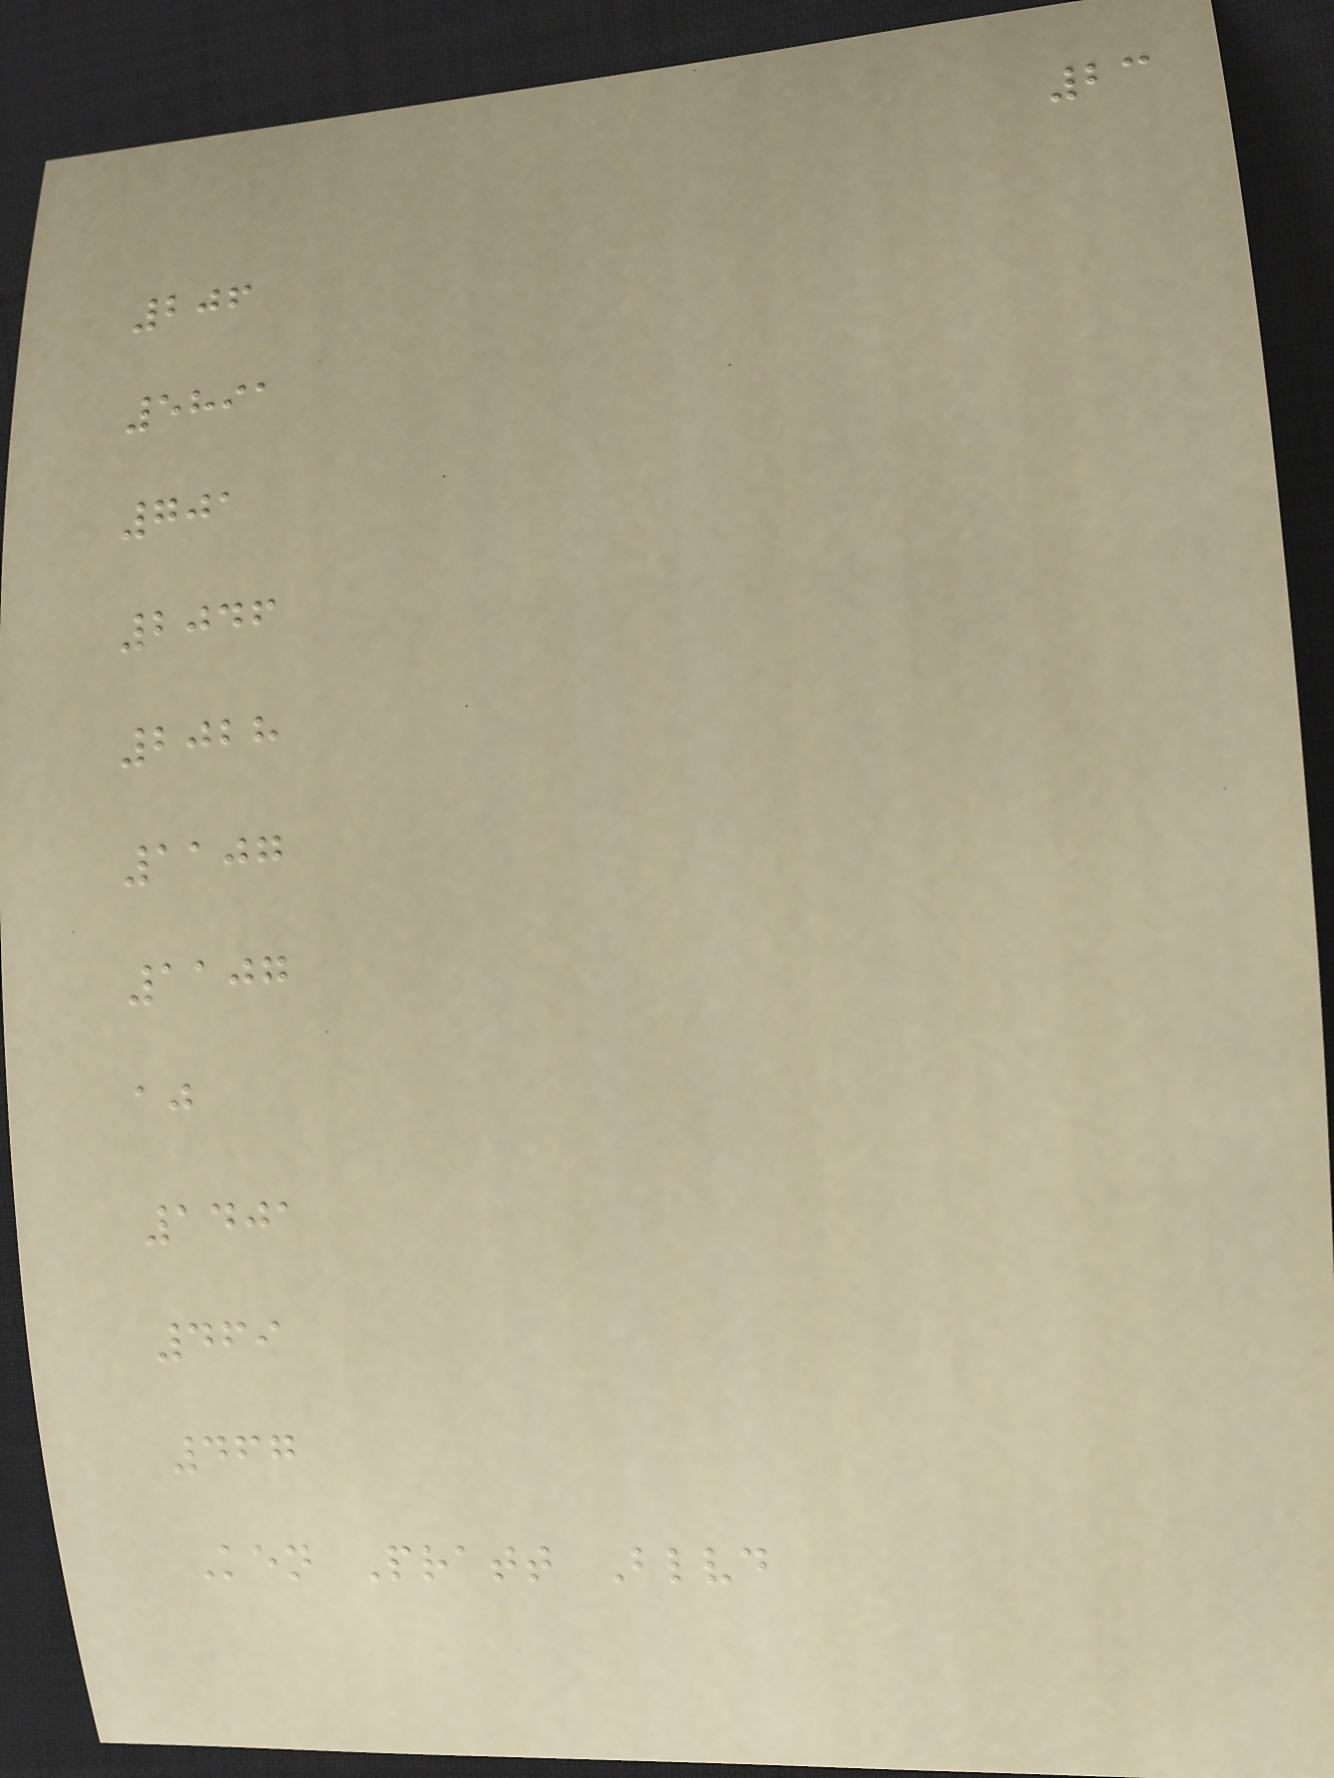23
206
5891
701
2046
2028
1107
1107
aj
1401
469
467
Ken Pratt Blvd
